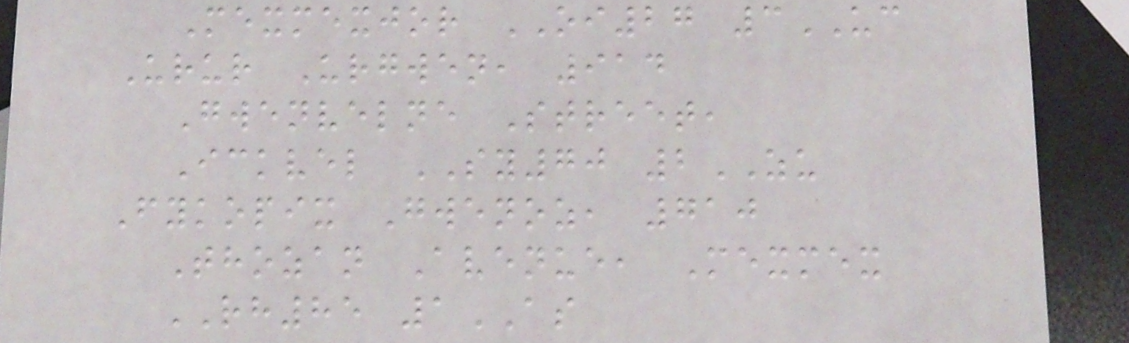Mexmexjor OI27 3UC
Urur Urgwen, 914
Gwenvelne Street,
Ickvel SY70 2ZU
Fykopix Gwenoz, 710
Thozan Avenue, Mexmex
RH85 1AS
